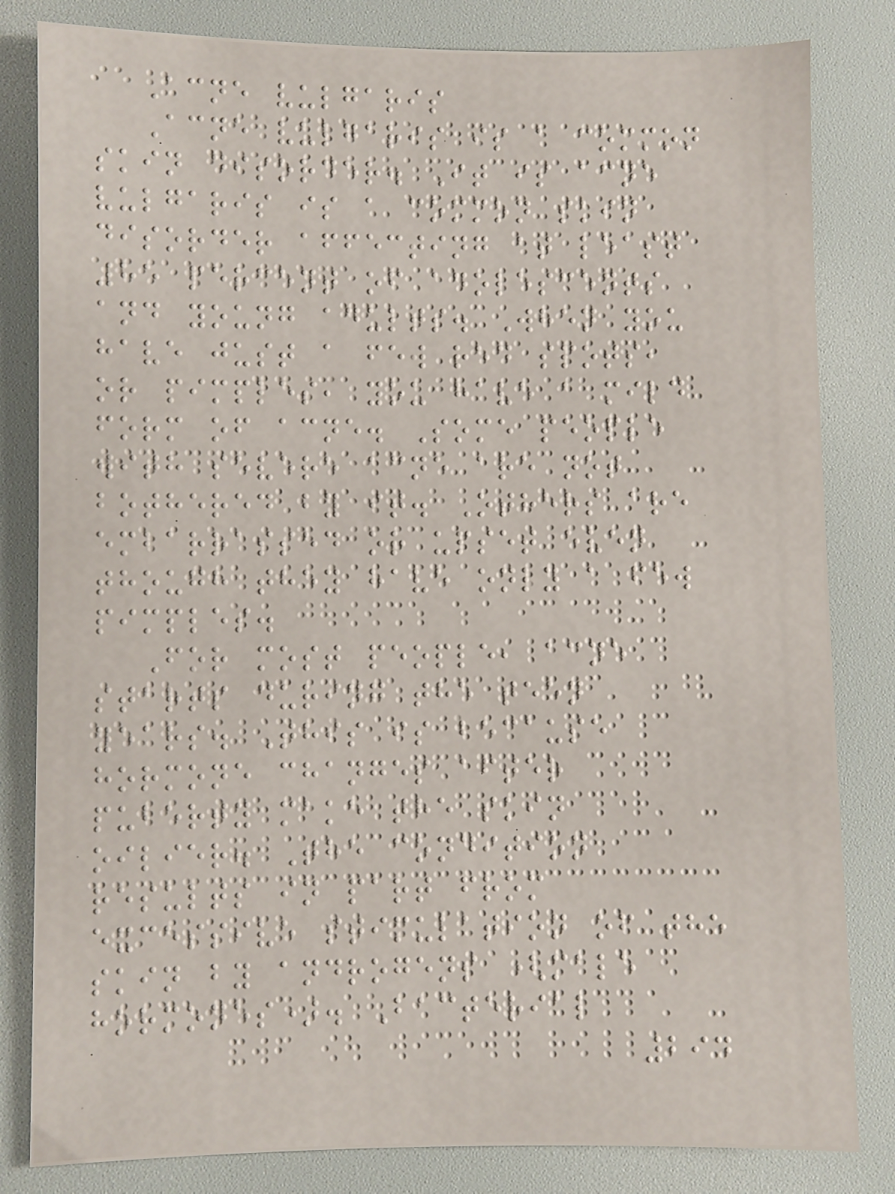Acne vulgaris
Acne vulgaris is a common
skin disorder. It is acne
vulgaris is a common skin
disorder affecting at least
85 percent of adolescents
and young adults. When you
have just a few red spots,
or pimples, you have a mild
form of acne. Some people
with severe acne are not
bothered by it. Others are
embarrassed or upset even
though they have only a few
pimples.
For most people, acne
starts during the teen
years. This is because
hormone changes after
puberty make the skin
oilier. The condition
results in part from
excessive stimulation of the
skin by androgens (male
hormones). Bacterial
294
